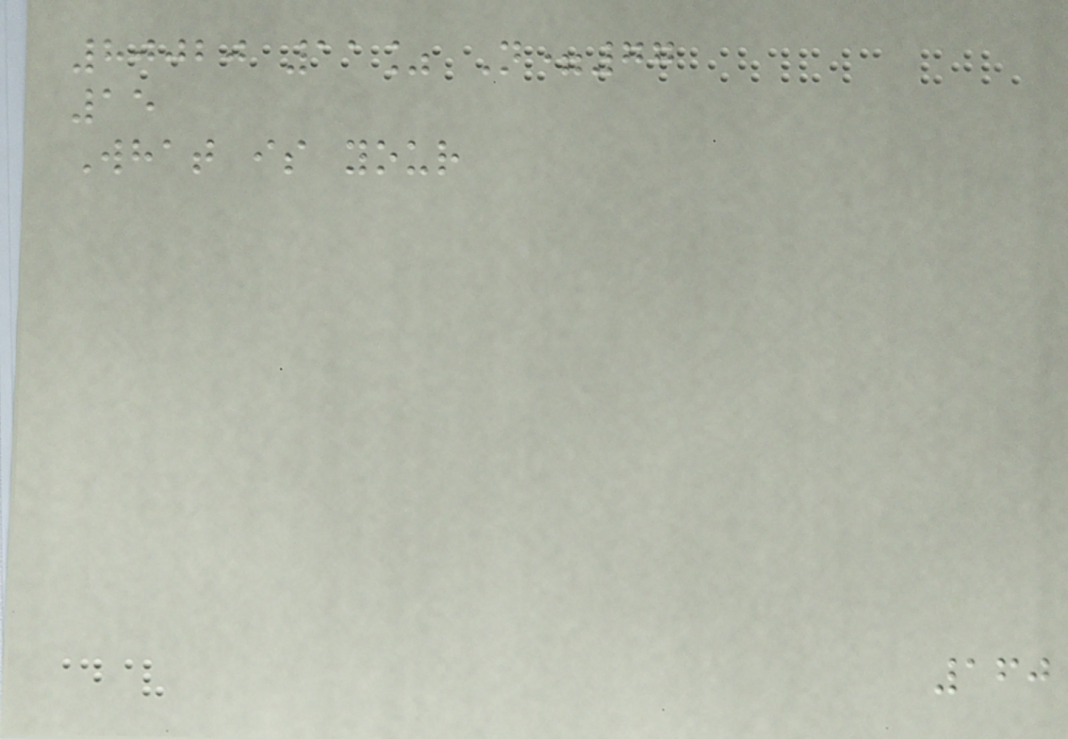80020 11% N=77
15
What is your
160
